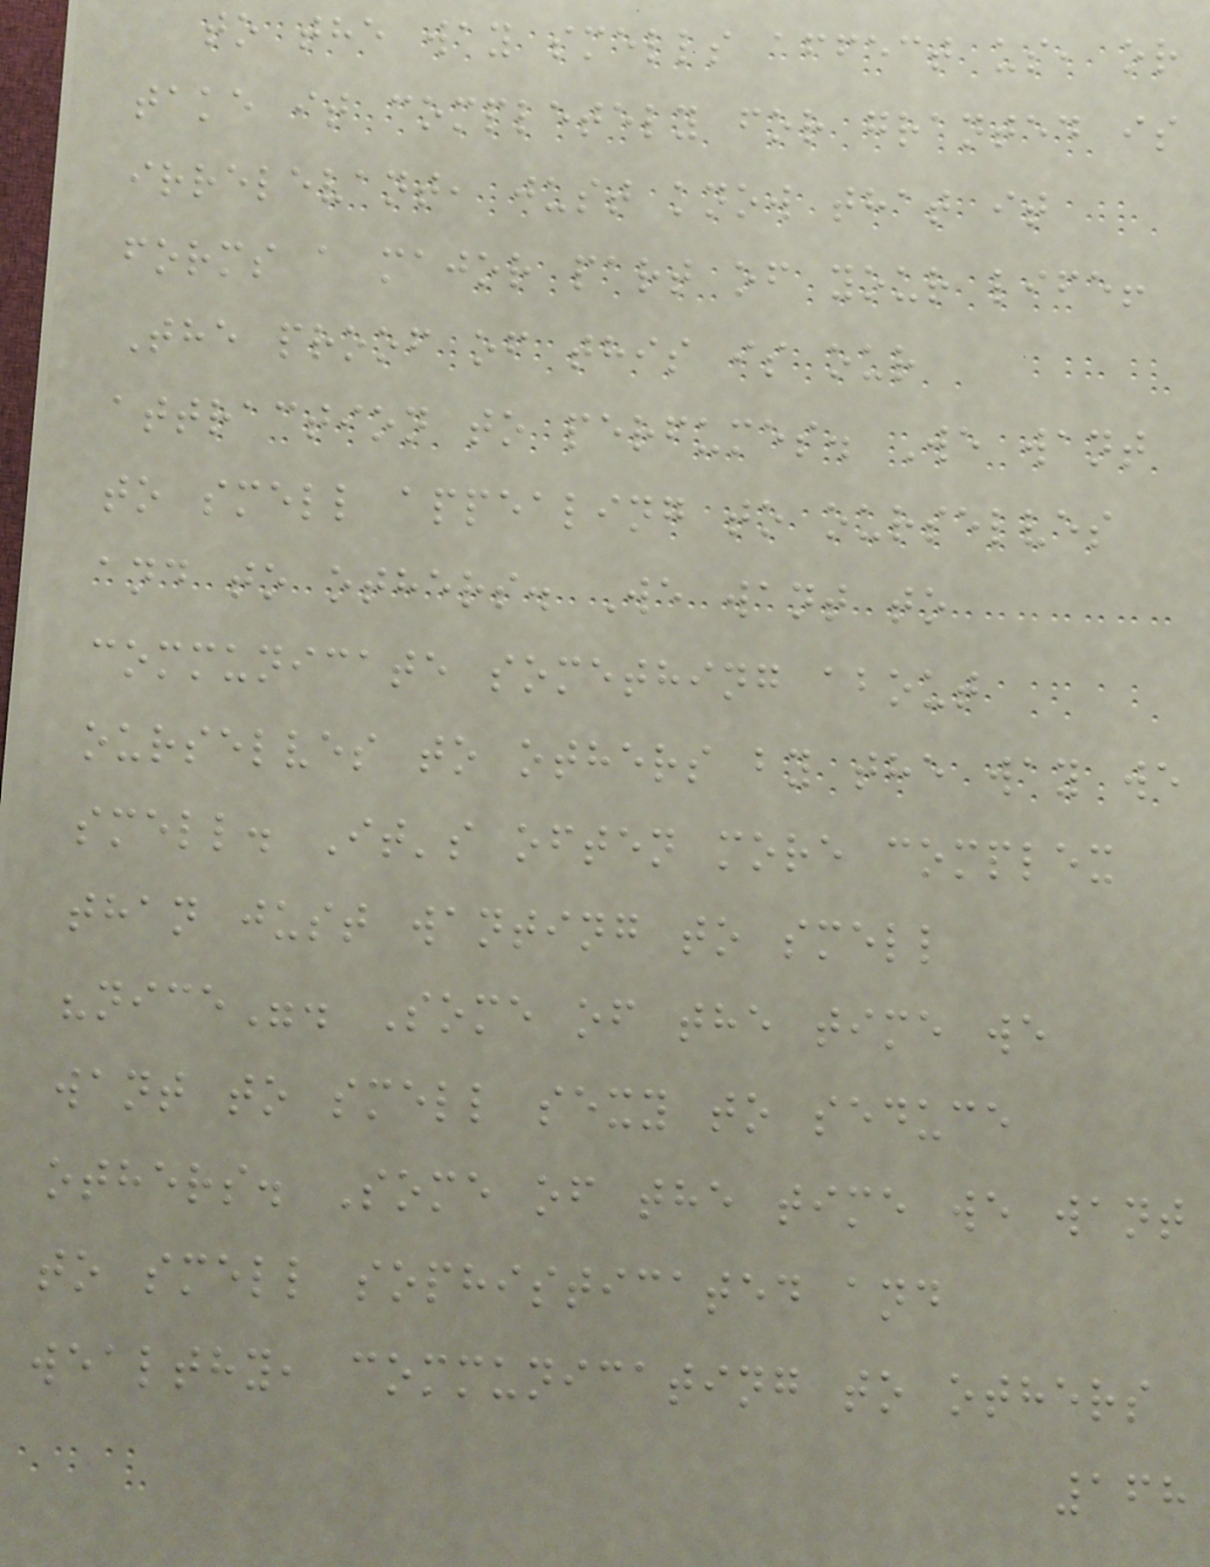to the way smells affect us, or
take it completely for granted is
irrelevant, just know that it
forms a major part of your life!
The proof of this is our
attraction to perfumes. We want
to smell appealing to ourselves
and to others. We want to
communicate something about
ourselves to others by the way we
smell. It's often more complex
than just wanting to smell
"nice". Some of the time we
want to smell sexy to seduce
others. Some of the time we want
to smell sophisticated and
wealthy, communicating to others
168
